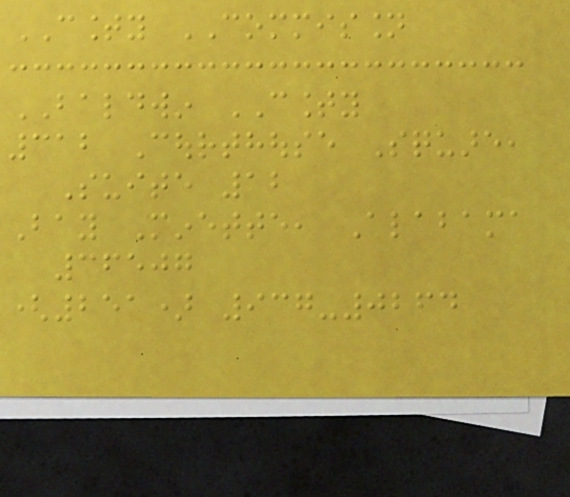COUNTY COMMISSION
BALDWIN COUNTY
312 Courthouse Square,
Suite 12
Bay Minette, Alabama
36507
(251) 937-0264
